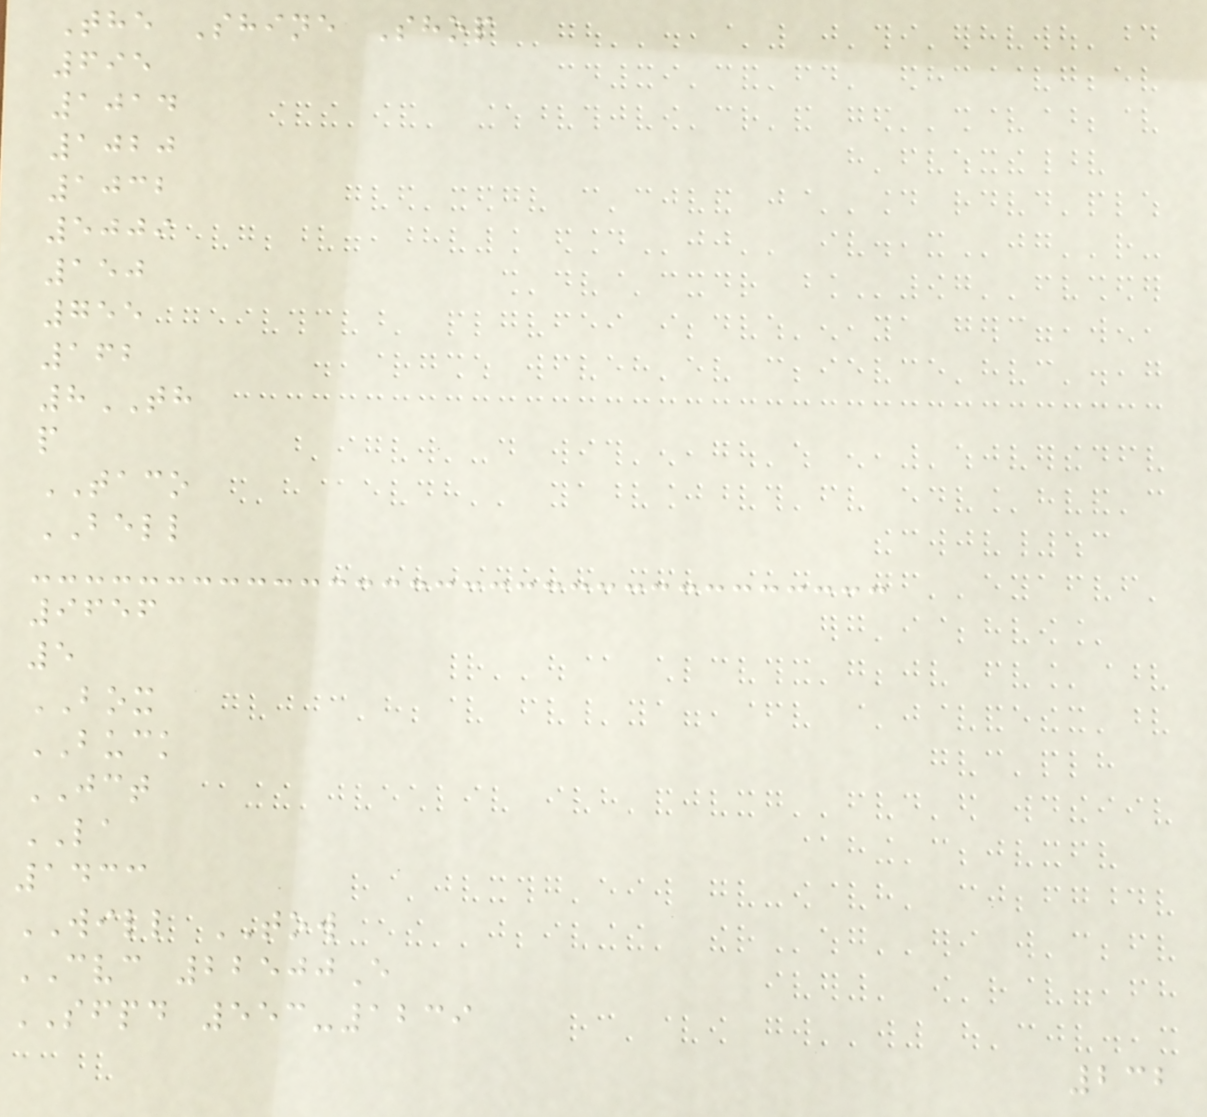The Shine Shop
695
1014
1020
1032
5009
150
755
162
8TH
p
TACO
BELL
9656
5
BOX
BUCK
JCT
LA
1433
WILL TOW
CVC 22500E
SFPD 553-1239
232
